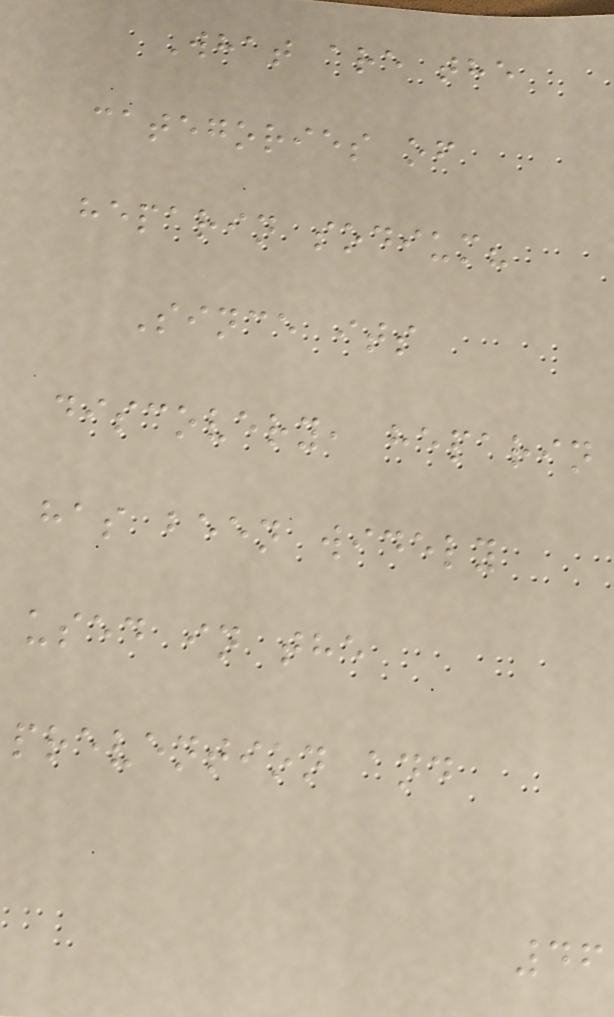What are the
categories of
heparin sodium?
Since its
discovery, heparin
has been widely
used in the
prevention and
46
